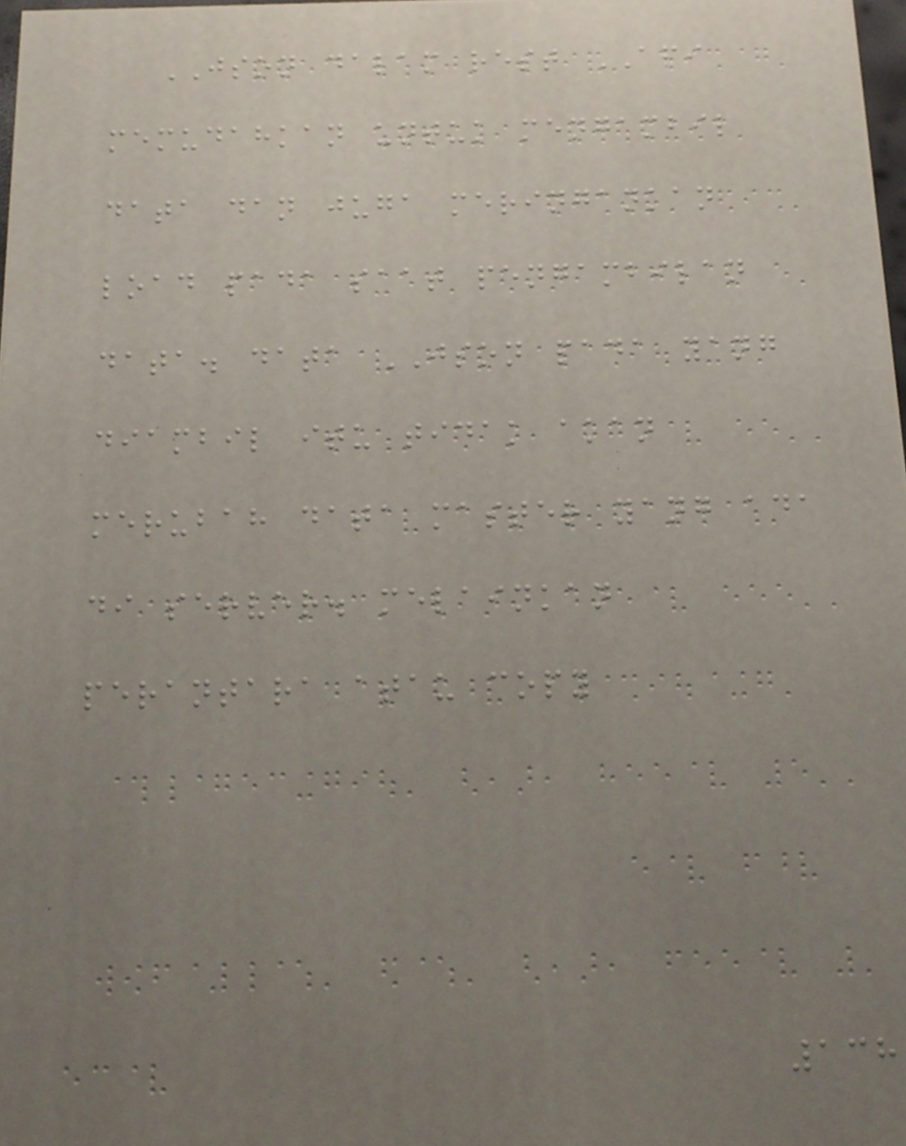JSON dalam rest API
memudahkan untuk mengambil
data dan juga meringankan
load pada saat pengambilan
data. data JSON pada yang
diambil itu tidak akan
merubah data master yang ada
di server. melainkan
perantara atau copy
138
